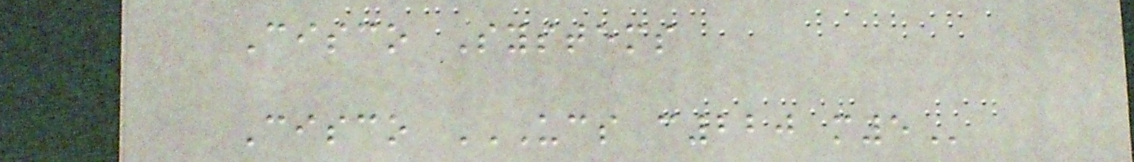Cisco Systems
Cisco UCS C220 M5
